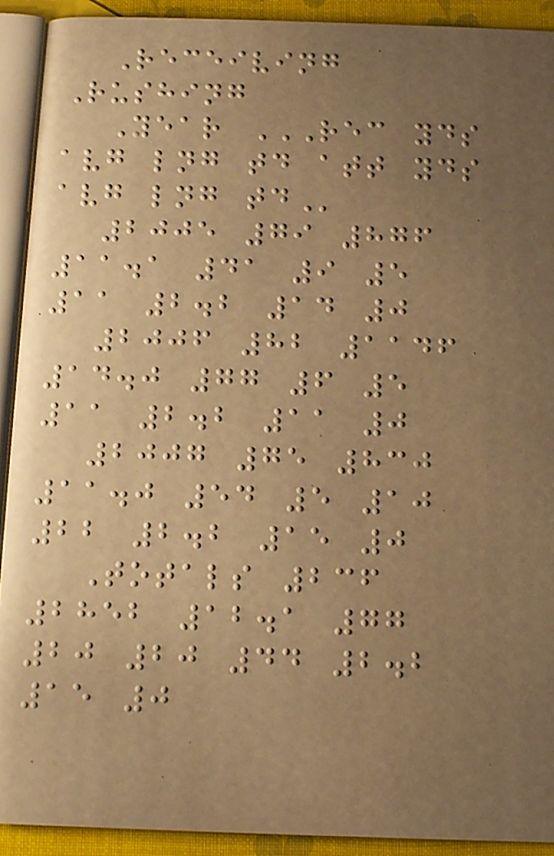Receiving
Rushing
Year REC YDS
AVG LNG TD ATT YDS
AVG LNG TD
2005 79 876
11.1 41 9 5
11 2.2 14 0
2006 82 1146
14.0 77 6 5
11 2.2 11 0
2007 75 830
11.0 54 5 10
22 2.2 15 0
Totals 236
2852 12.1 77
20 20 44 2.2
15 0
